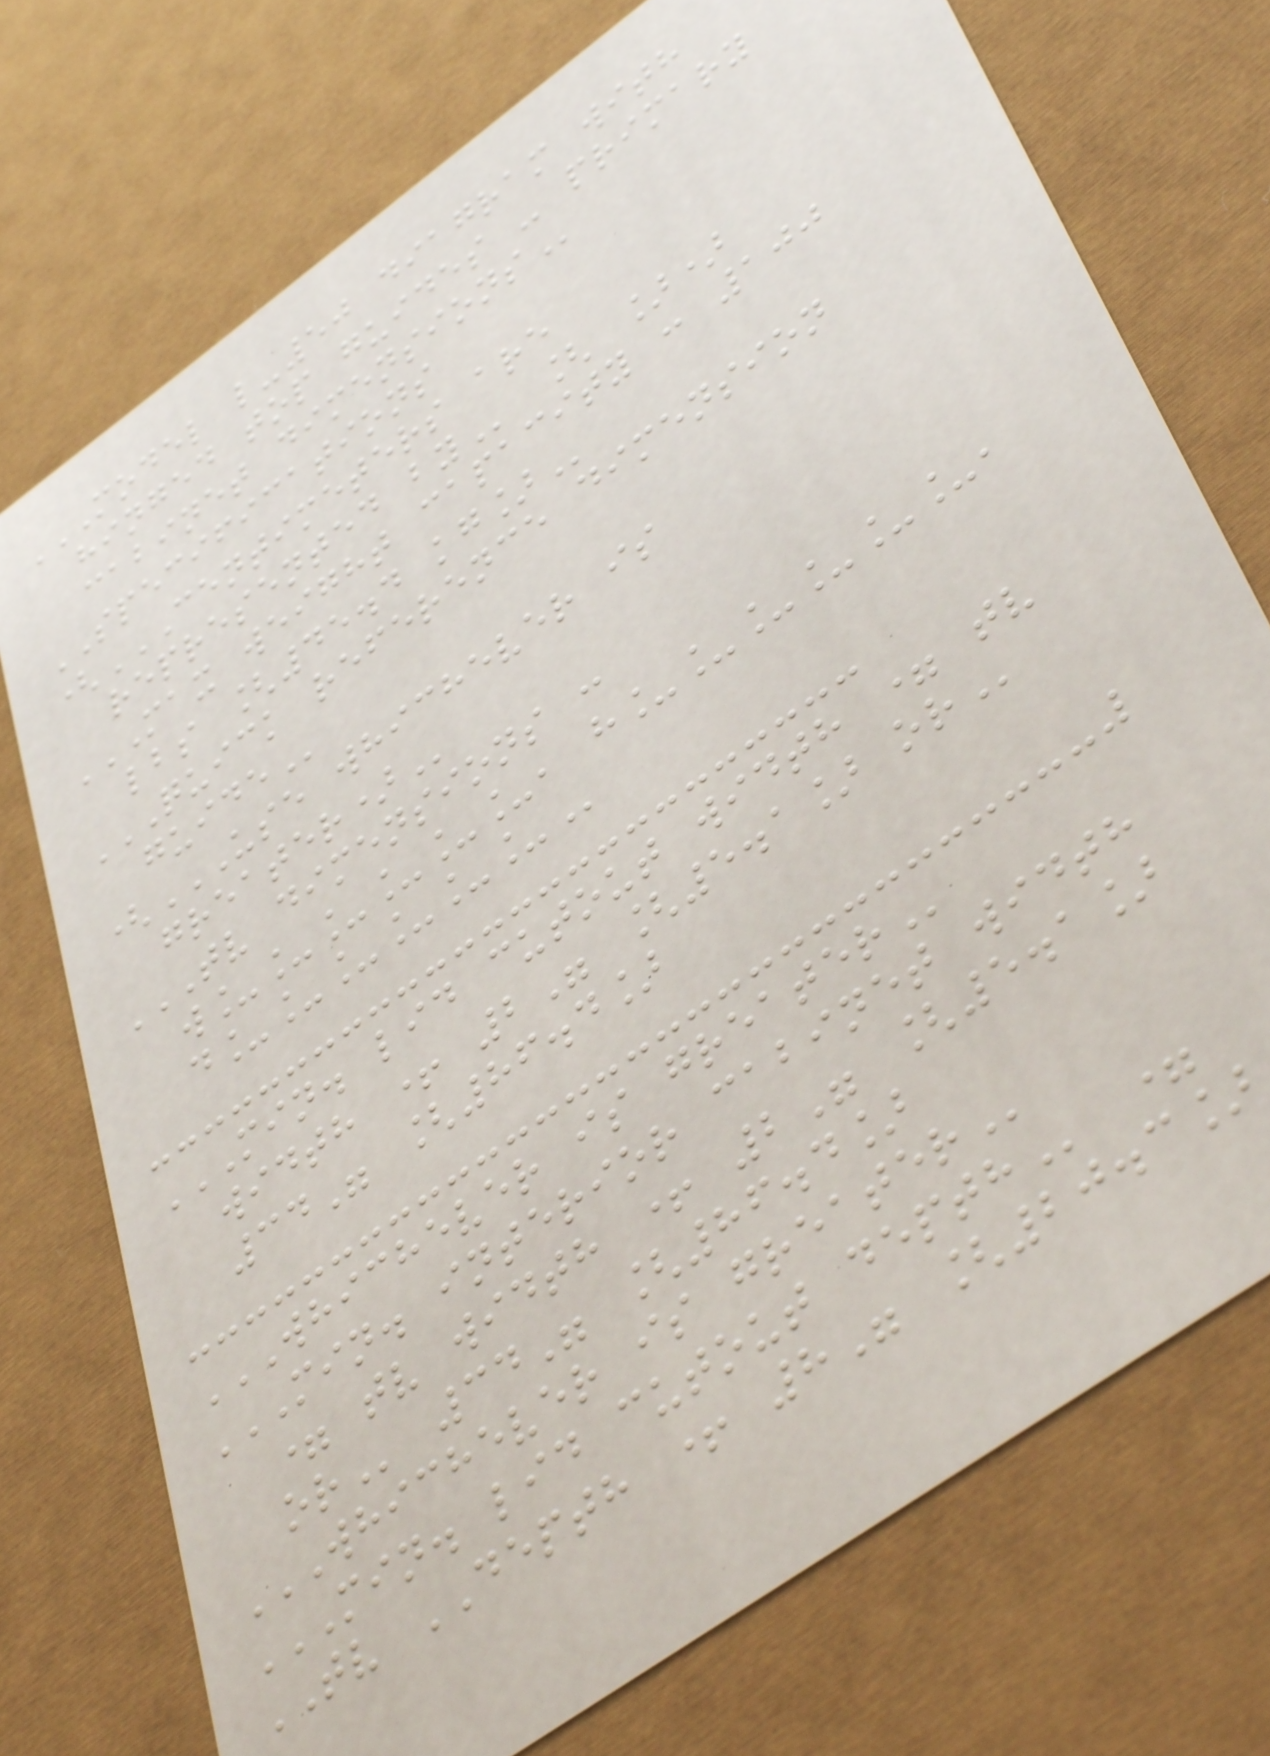MODEL L-50 DIAGRAM WITH
HINGED TOP GUIDES - PRIMARY
CABINET DIMENSIONS
SPECIFICATIONS
(CENTIMETERS ARE
REPRESENTED BY [ ])
MAX WEIGHT CAPACITY : 100
LBS [45.4 KG]
QUICK REFERENCE DIMENSION
GUIDE
(USE WHICHEVER IS
GREATER)
TV DIMENSIONS :
W______, H______,
D______
MIN. LID CUTOUT WIDTH = TV
WIDTH + 2" [5.1] OR
34" [86.4]
WHICHEVER IS GREATER
MIN. INTERIOR CABINET WIDTH
= TV WIDTH + 2" [5.1]
OR 34" [86.4]
WHICHEVER IS GREATER
MIN. LID CUTOUT DEPTH =
TV DEPTH + 8" [20.3]
